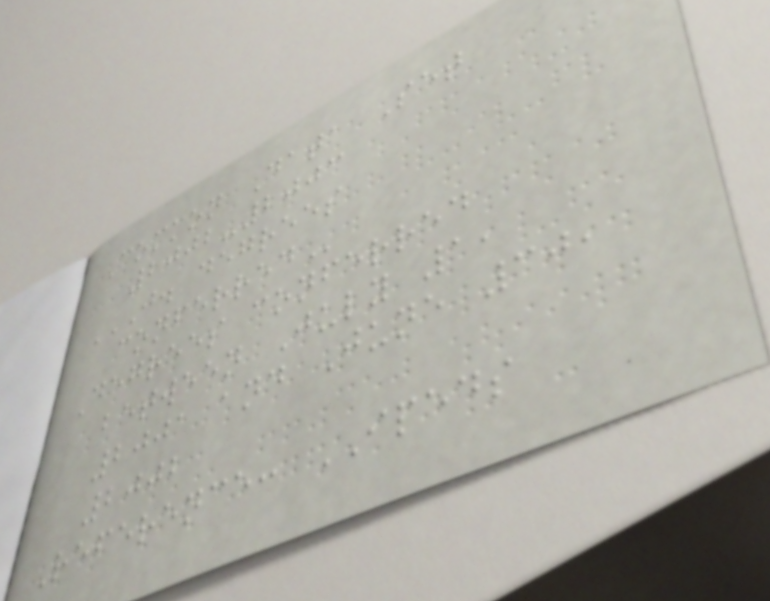Common Data Set
2002-2003
J. DEGREES
CONFERRED
Degrees conferred
between July 1,
2001 and June 30,
2002
Reference: IPEDS
